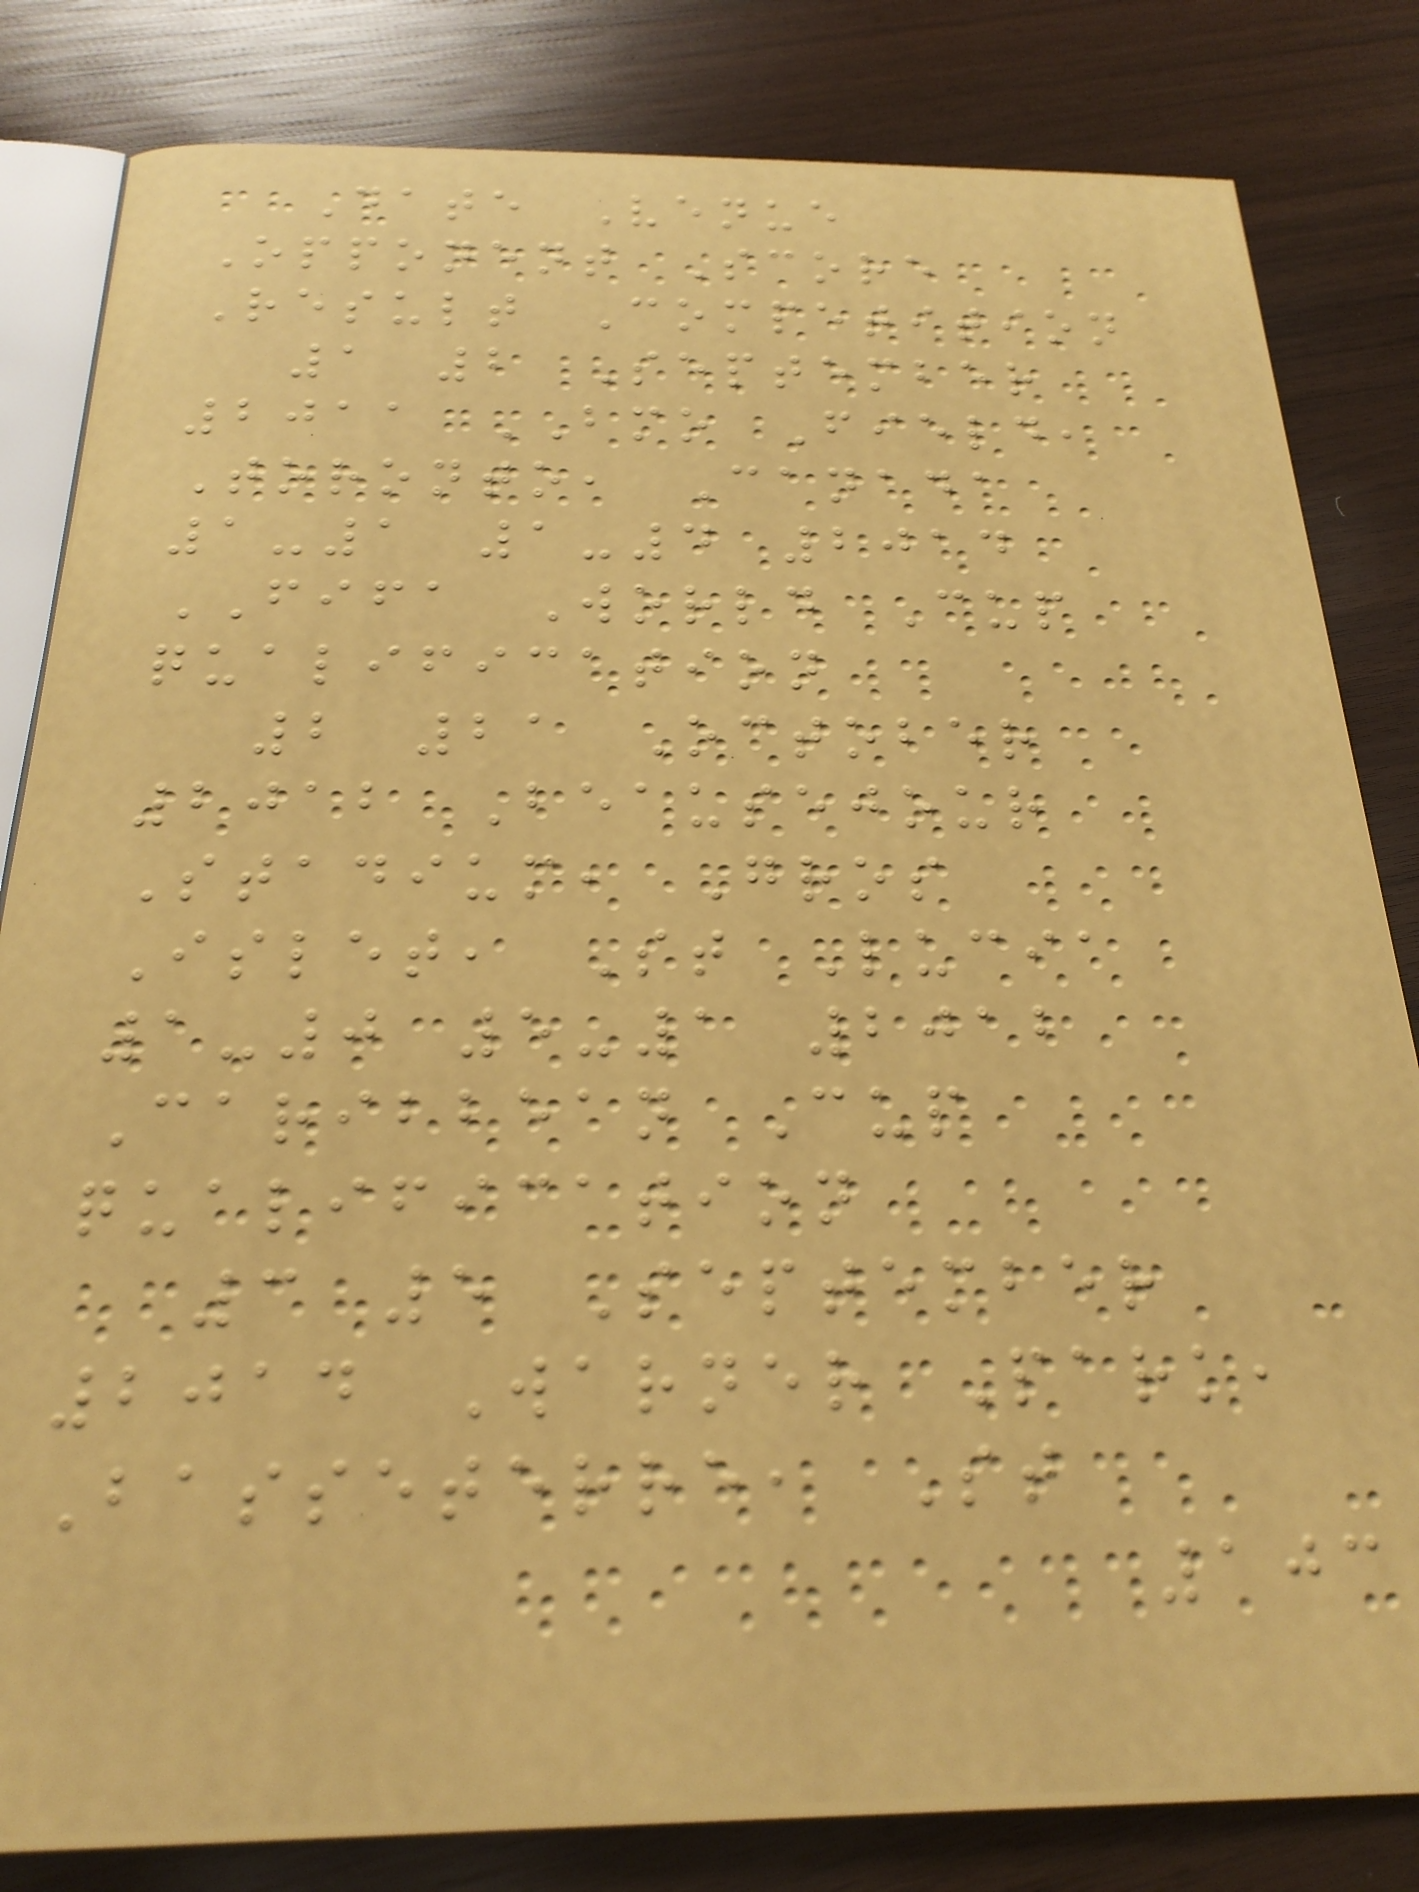Date Venue
Opponent Score
Result Competition
1 2 September
2011 BMO Field,
Toronto, Canada
1-1 1-4 2014
FIFA World Cup
qualification
2 21 October
2012 Beausejour
Stadium, Gros
Islet, St Lucia
1-0 5-1 2012
Caribbean Cup
qualification
3 5 September
2014 Warner Park,
Basseterre, St
103
